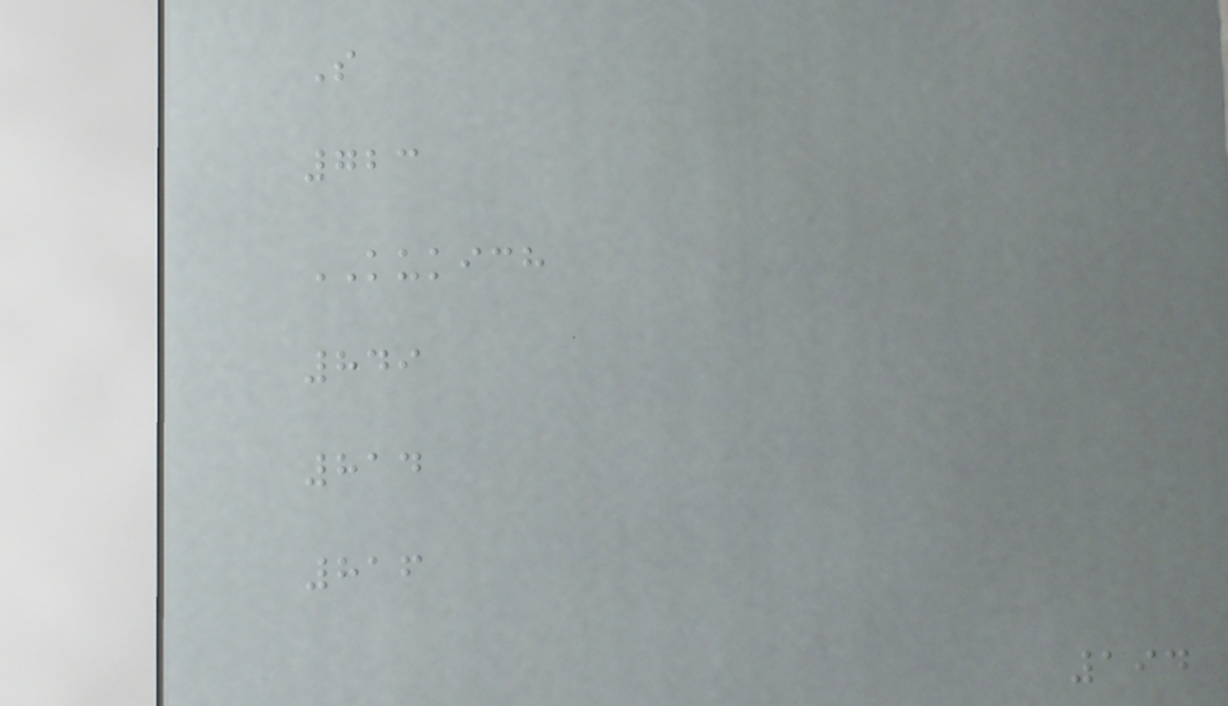S
723
KUKICH
849
814
816
194
